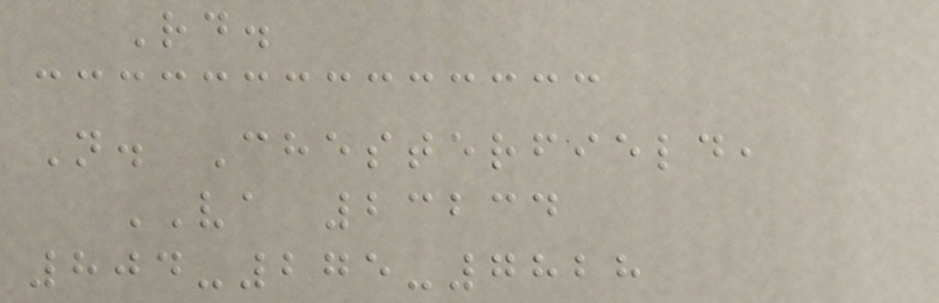Rd.
N. Chesterfield,
VA 23234
804-275-7828
